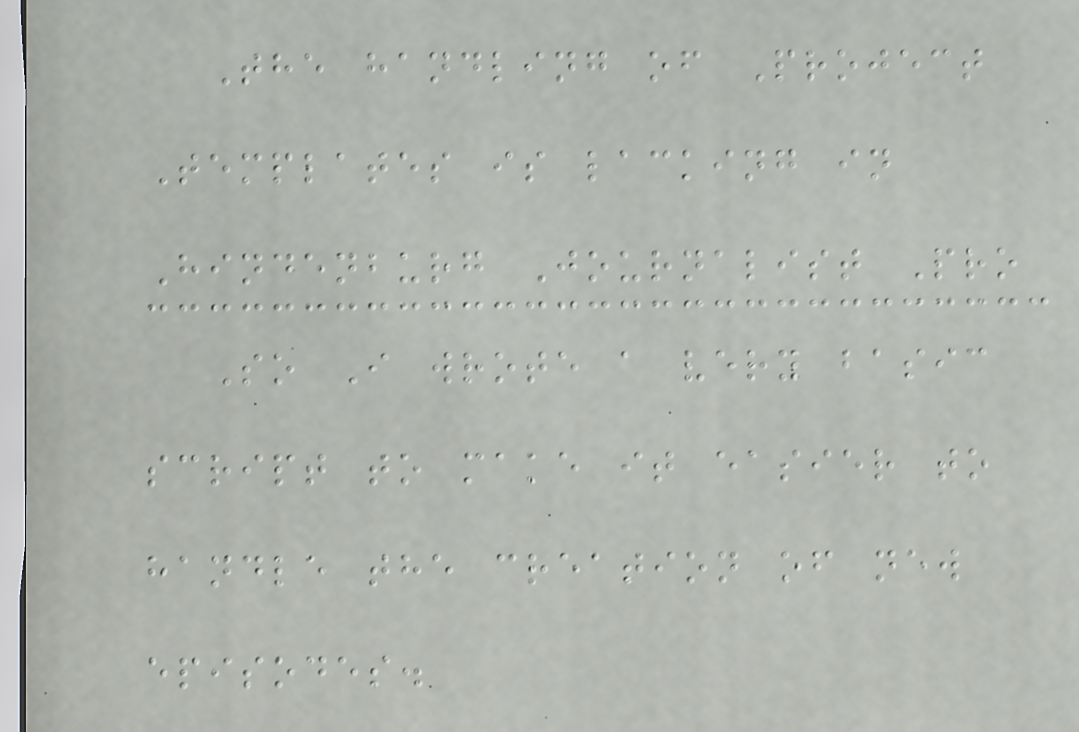The handling of Project
Templates is lacking in
Hindenburg Journalist Pro
So I wrote a very basic
script to make it easier to
handle the creation of new
episodes.
